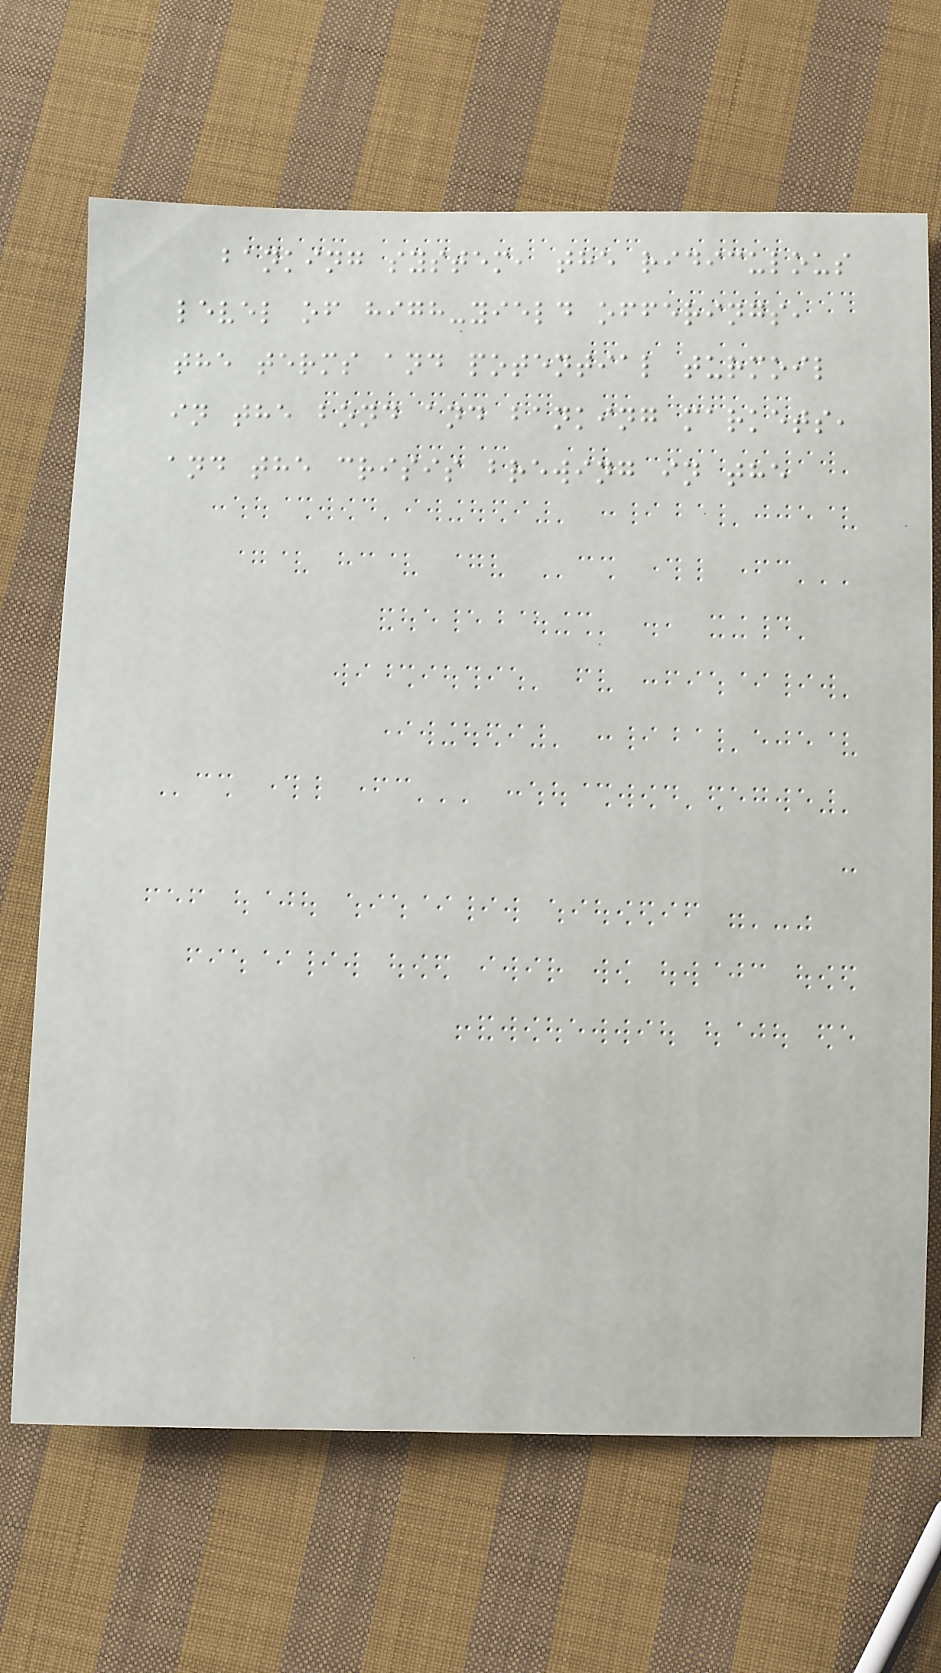banking system, the ridiculous
level of high-yield offerings,
the terms and potential turmoil
in the bond and banking markets,
and the crisis brewing in the
